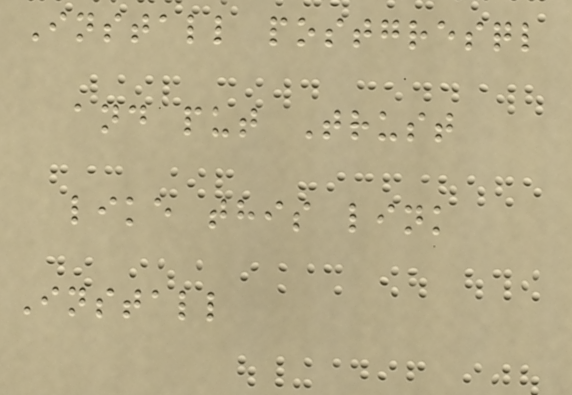Install postgresql
and put Trust
like this link
Install
